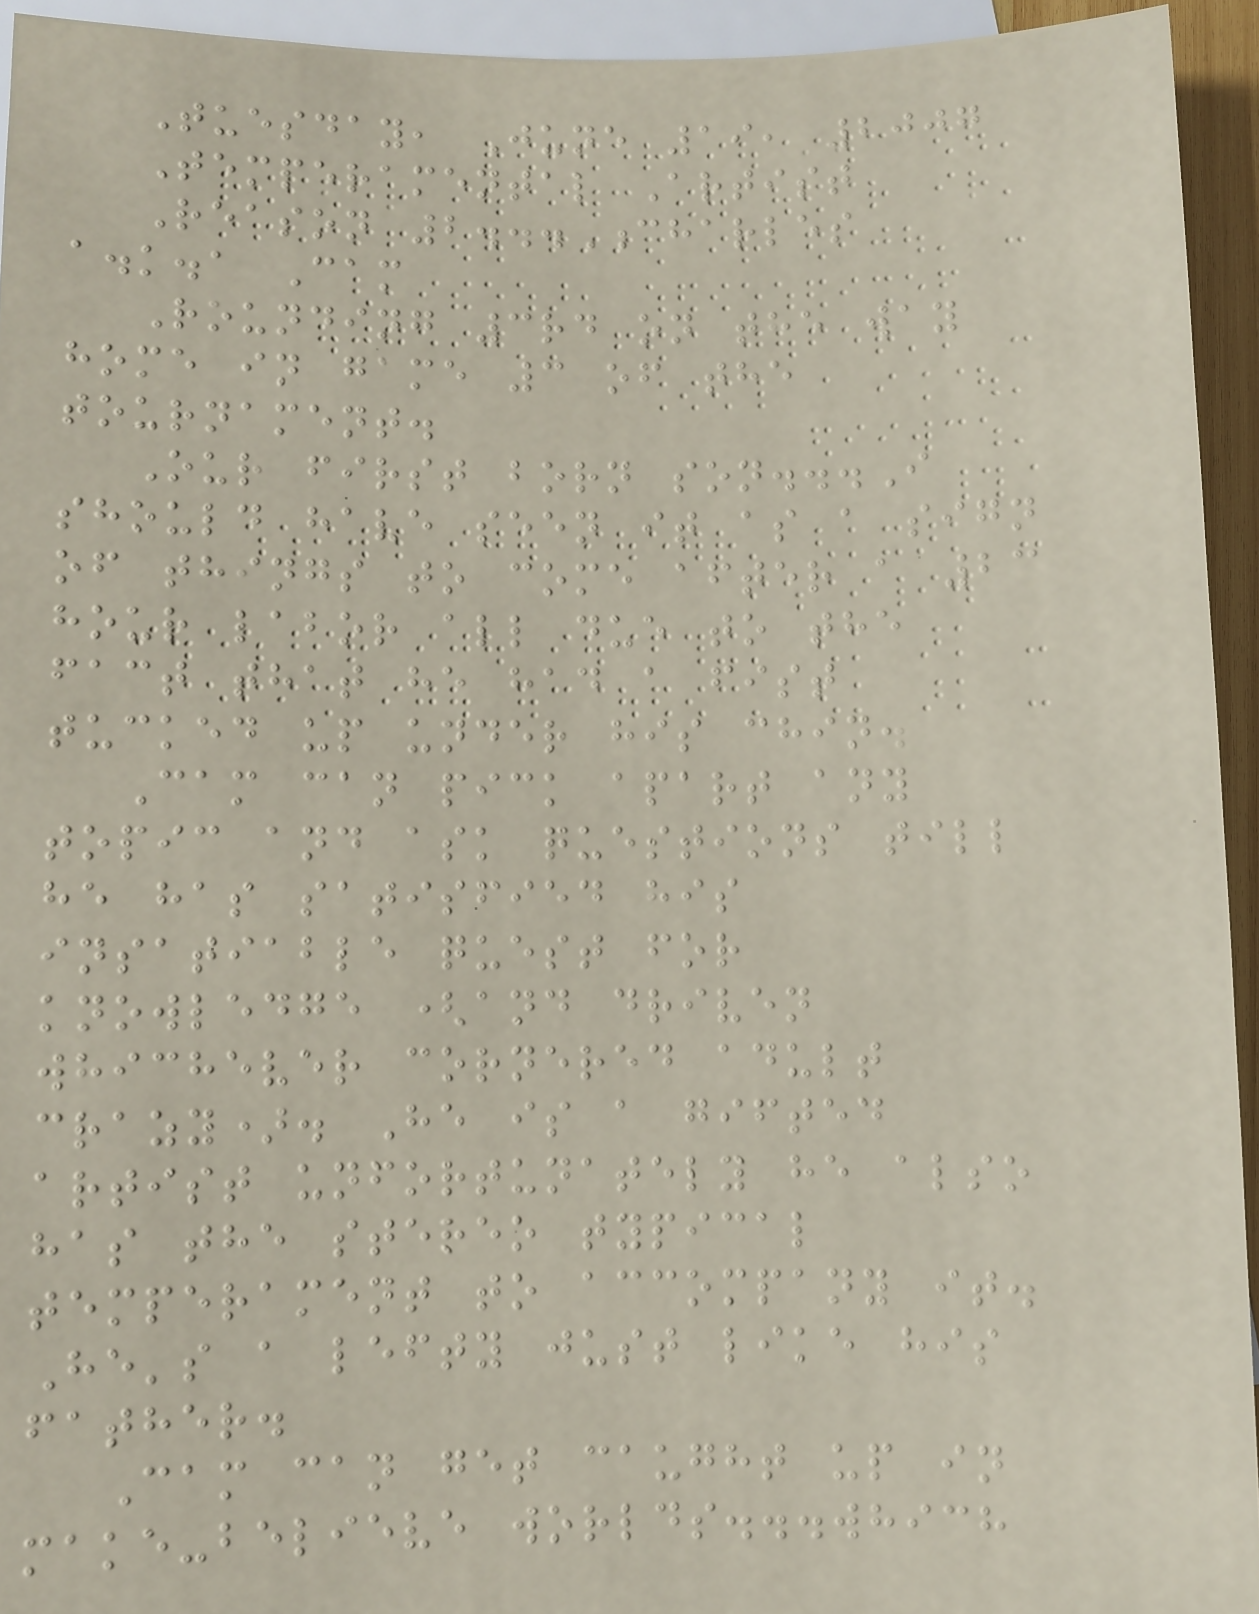Tuesday, June 19, 2007
Temperamental Artist
Reason 2...Charles
a.k.a Cam
Rounding 3rd on the way
home in game 3 of the
tournament.
Our first born son...I
should have seen it as a sign
of things to come after a 23
hour labor all due to the
fact that he had a fist
tucked up under his chin.
Cam can pick apart any
topic and ask questions till
he has satisfied his
insatiable quest for
knowledge (and driven
whichever cornered adult
crazy). He is a gifted
artist unfortunately he also
has the stereo typical
temperament to accompany it.
He's a lefty just like his
father.
Cam can get caught up in
make-believe worlds...which
